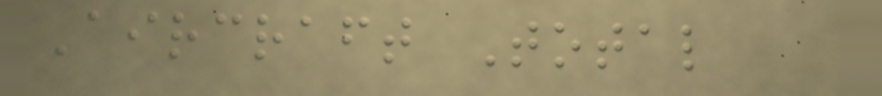Aircraft Total
